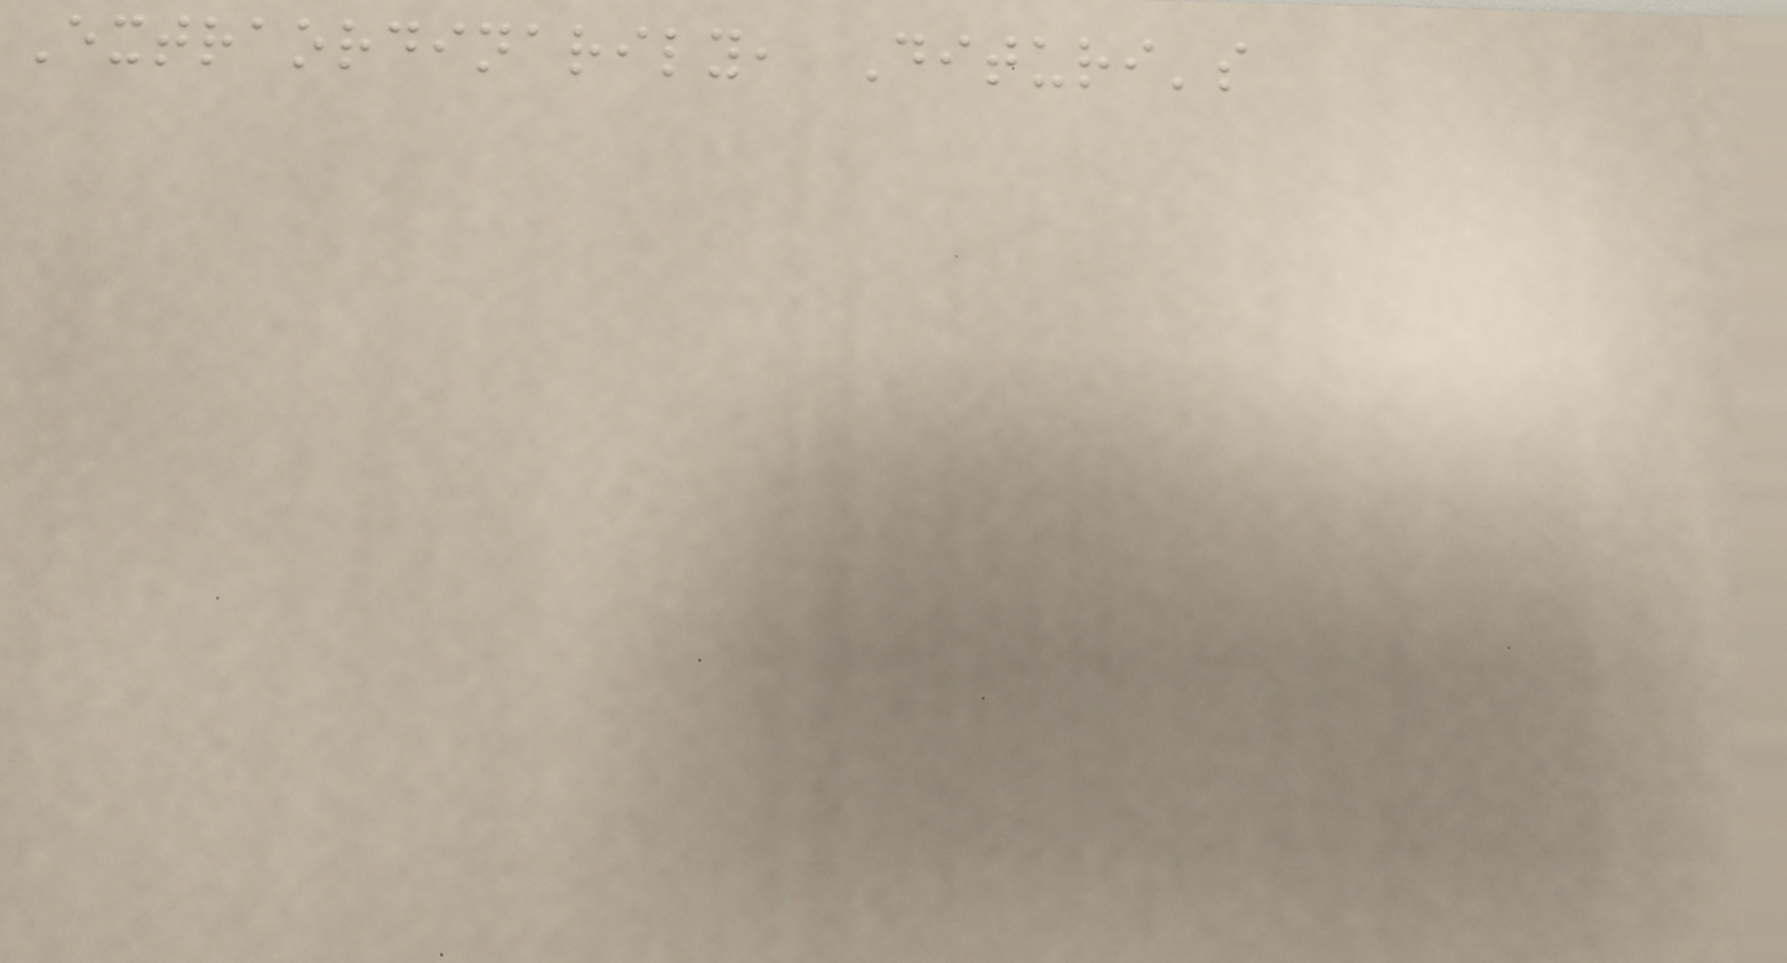Extraordinarily, Dituri's
